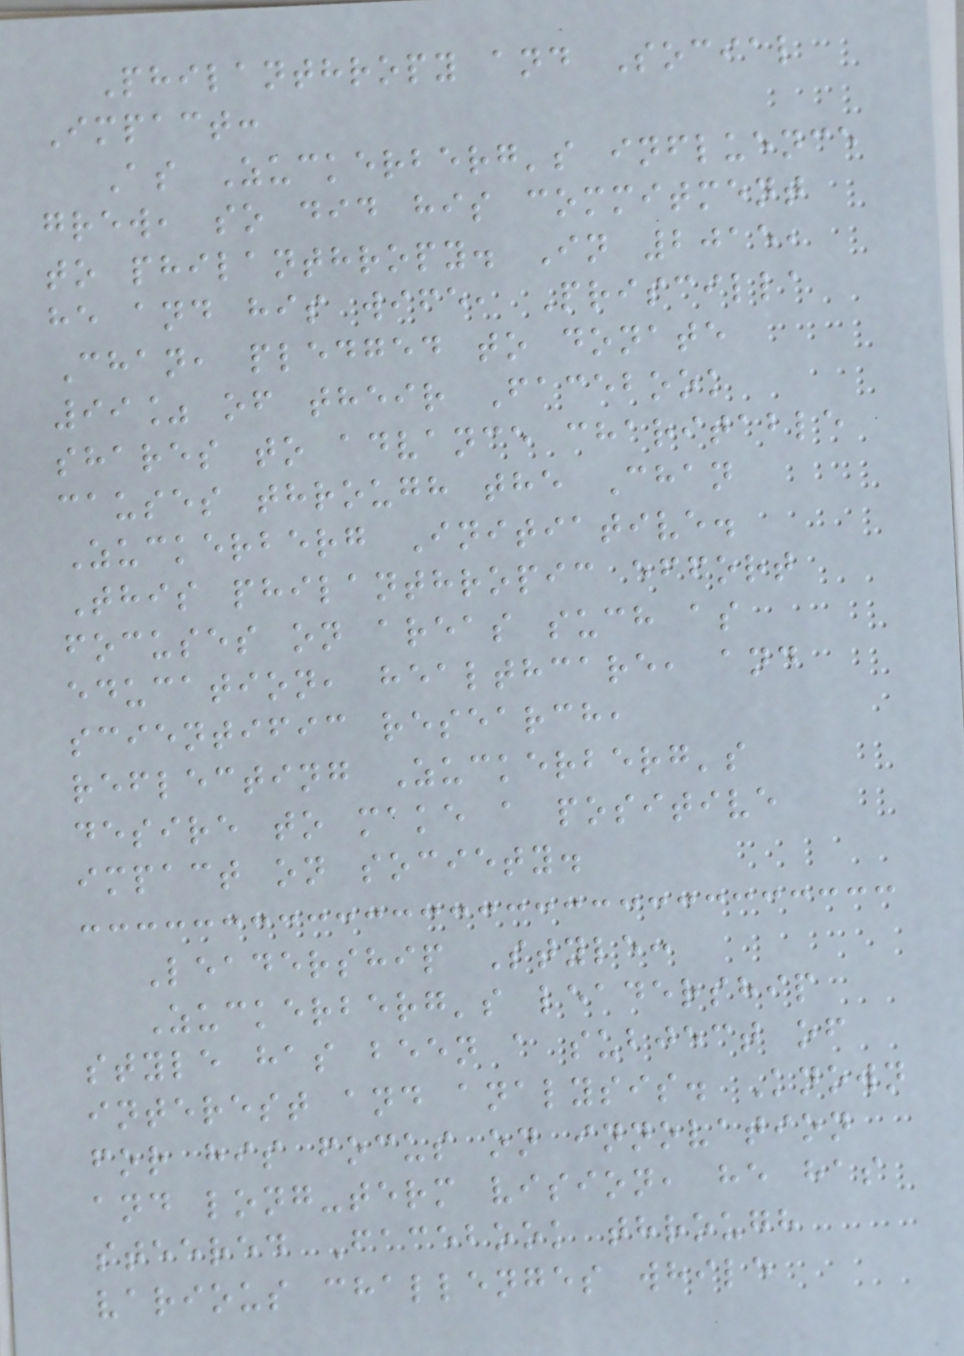Philanthropy and Social
Impact:
As Zuckerberg's influence
grew, so did his commitment
to philanthropy. In 2015,
he and his wife, Priscilla
Chan, pledged to donate
99% of their Facebook
shares to advance charitable
causes through the Chan
Zuckerberg Initiative.
This philanthropic effort
focuses on areas such as
education, healthcare, and
scientific research,
reflecting Zuckerberg's
desire to make a positive
impact on society.
Leadership Style:
Zuckerberg's leadership
style has been a subject of
interest and analysis. Known
for his focus on innovation
and long-term vision, he has
steered Facebook through
various challenges while
